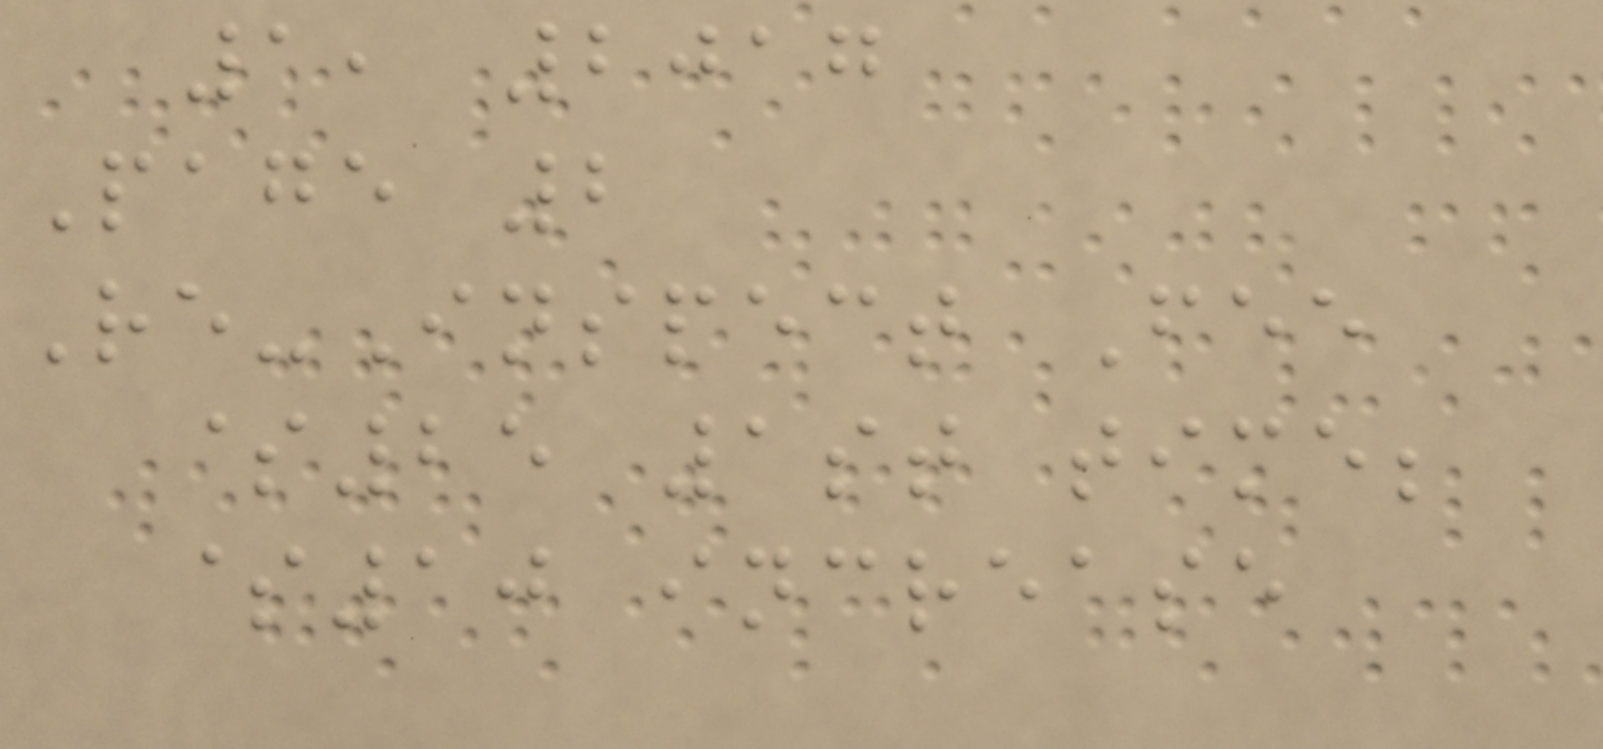1, 2017
Page 2
Re-Inspect Fee
$25 1st time;
$10 increase
